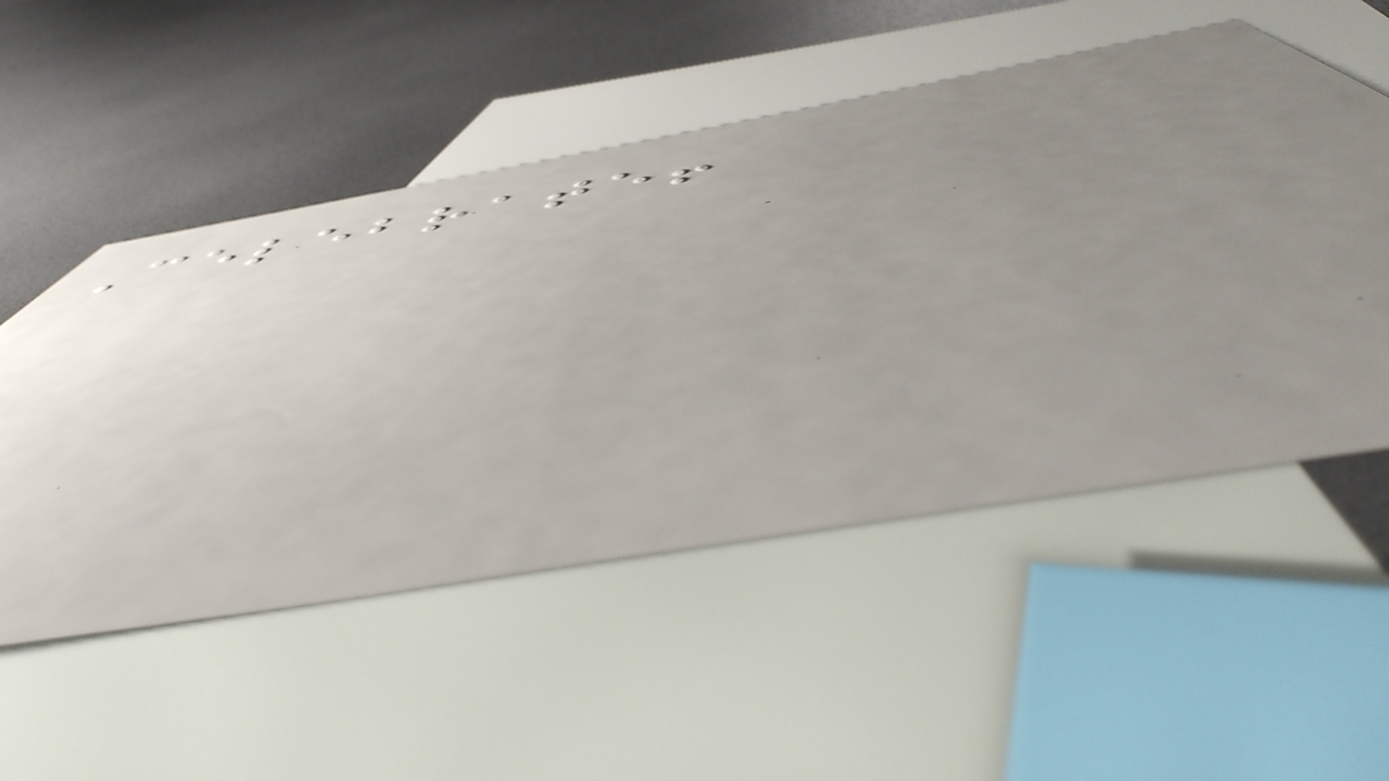Celebrate!
